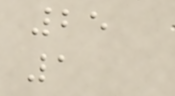25
1
